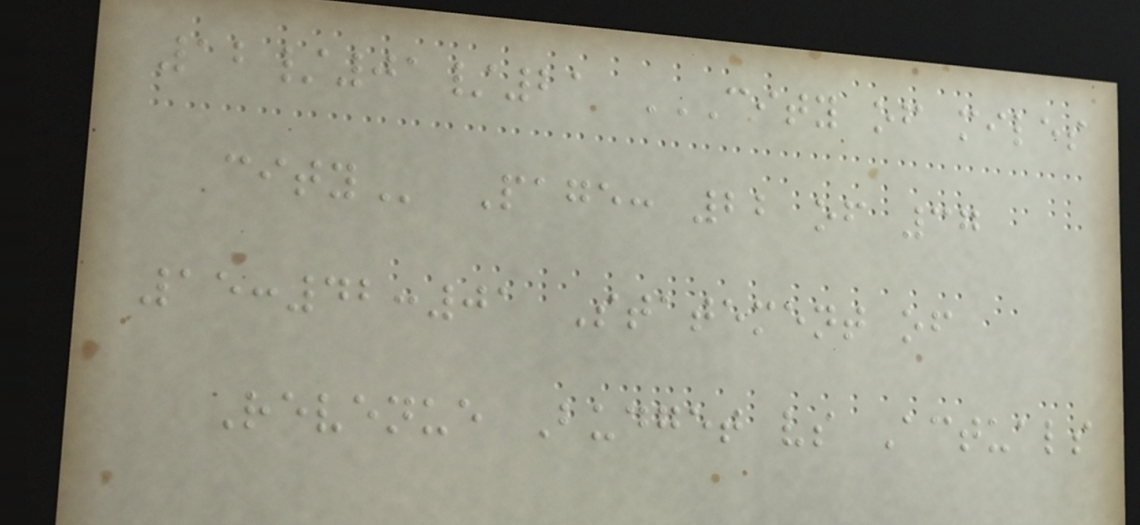12/01/21 CITY OF MILES
CITY Page: 22 of 37
15:42:01 Statement of
Revenue Budget vs Actuals
